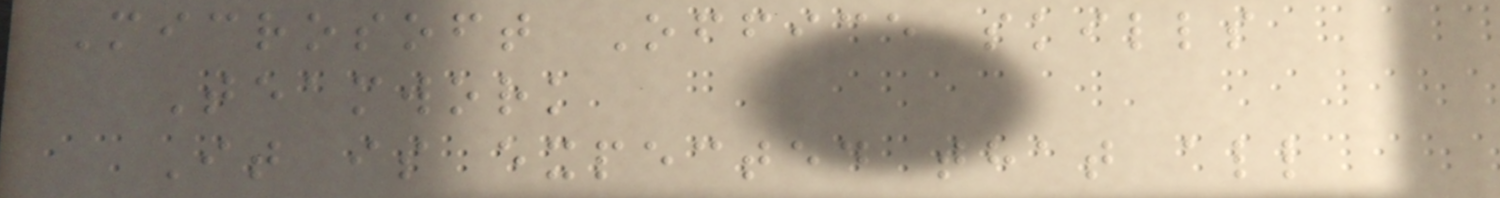Microsoft Office skills
Teamwork
It is expected that all
